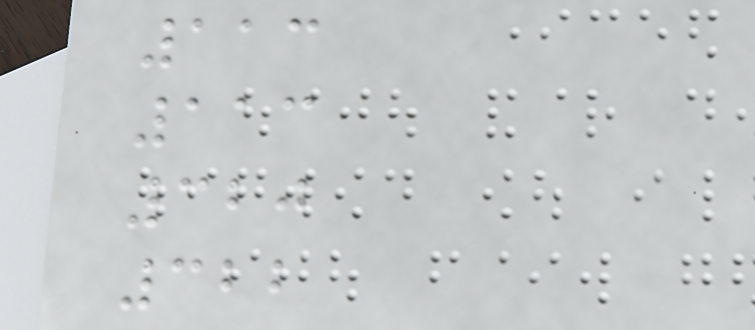113
113
320
322
